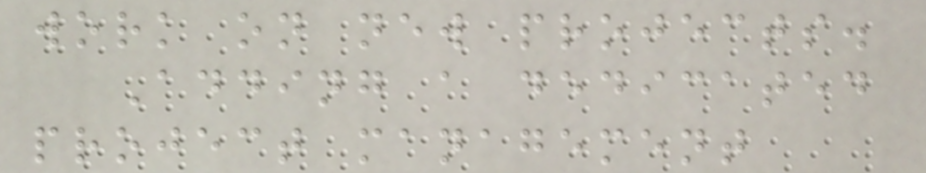work on new projects.
Adding a dedicated
project management
